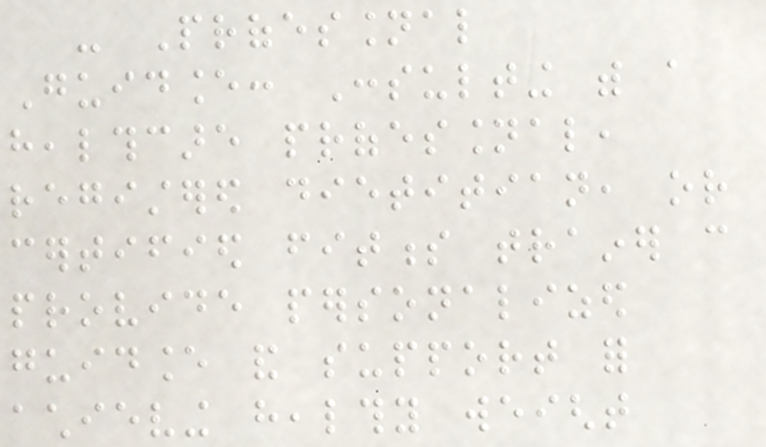- Professional
Guidance: Consulting with a
healthcare professional,
registered dietitian, or
certified fitness trainer can
provide personalized
guidance and support for
achieving healthy weight
